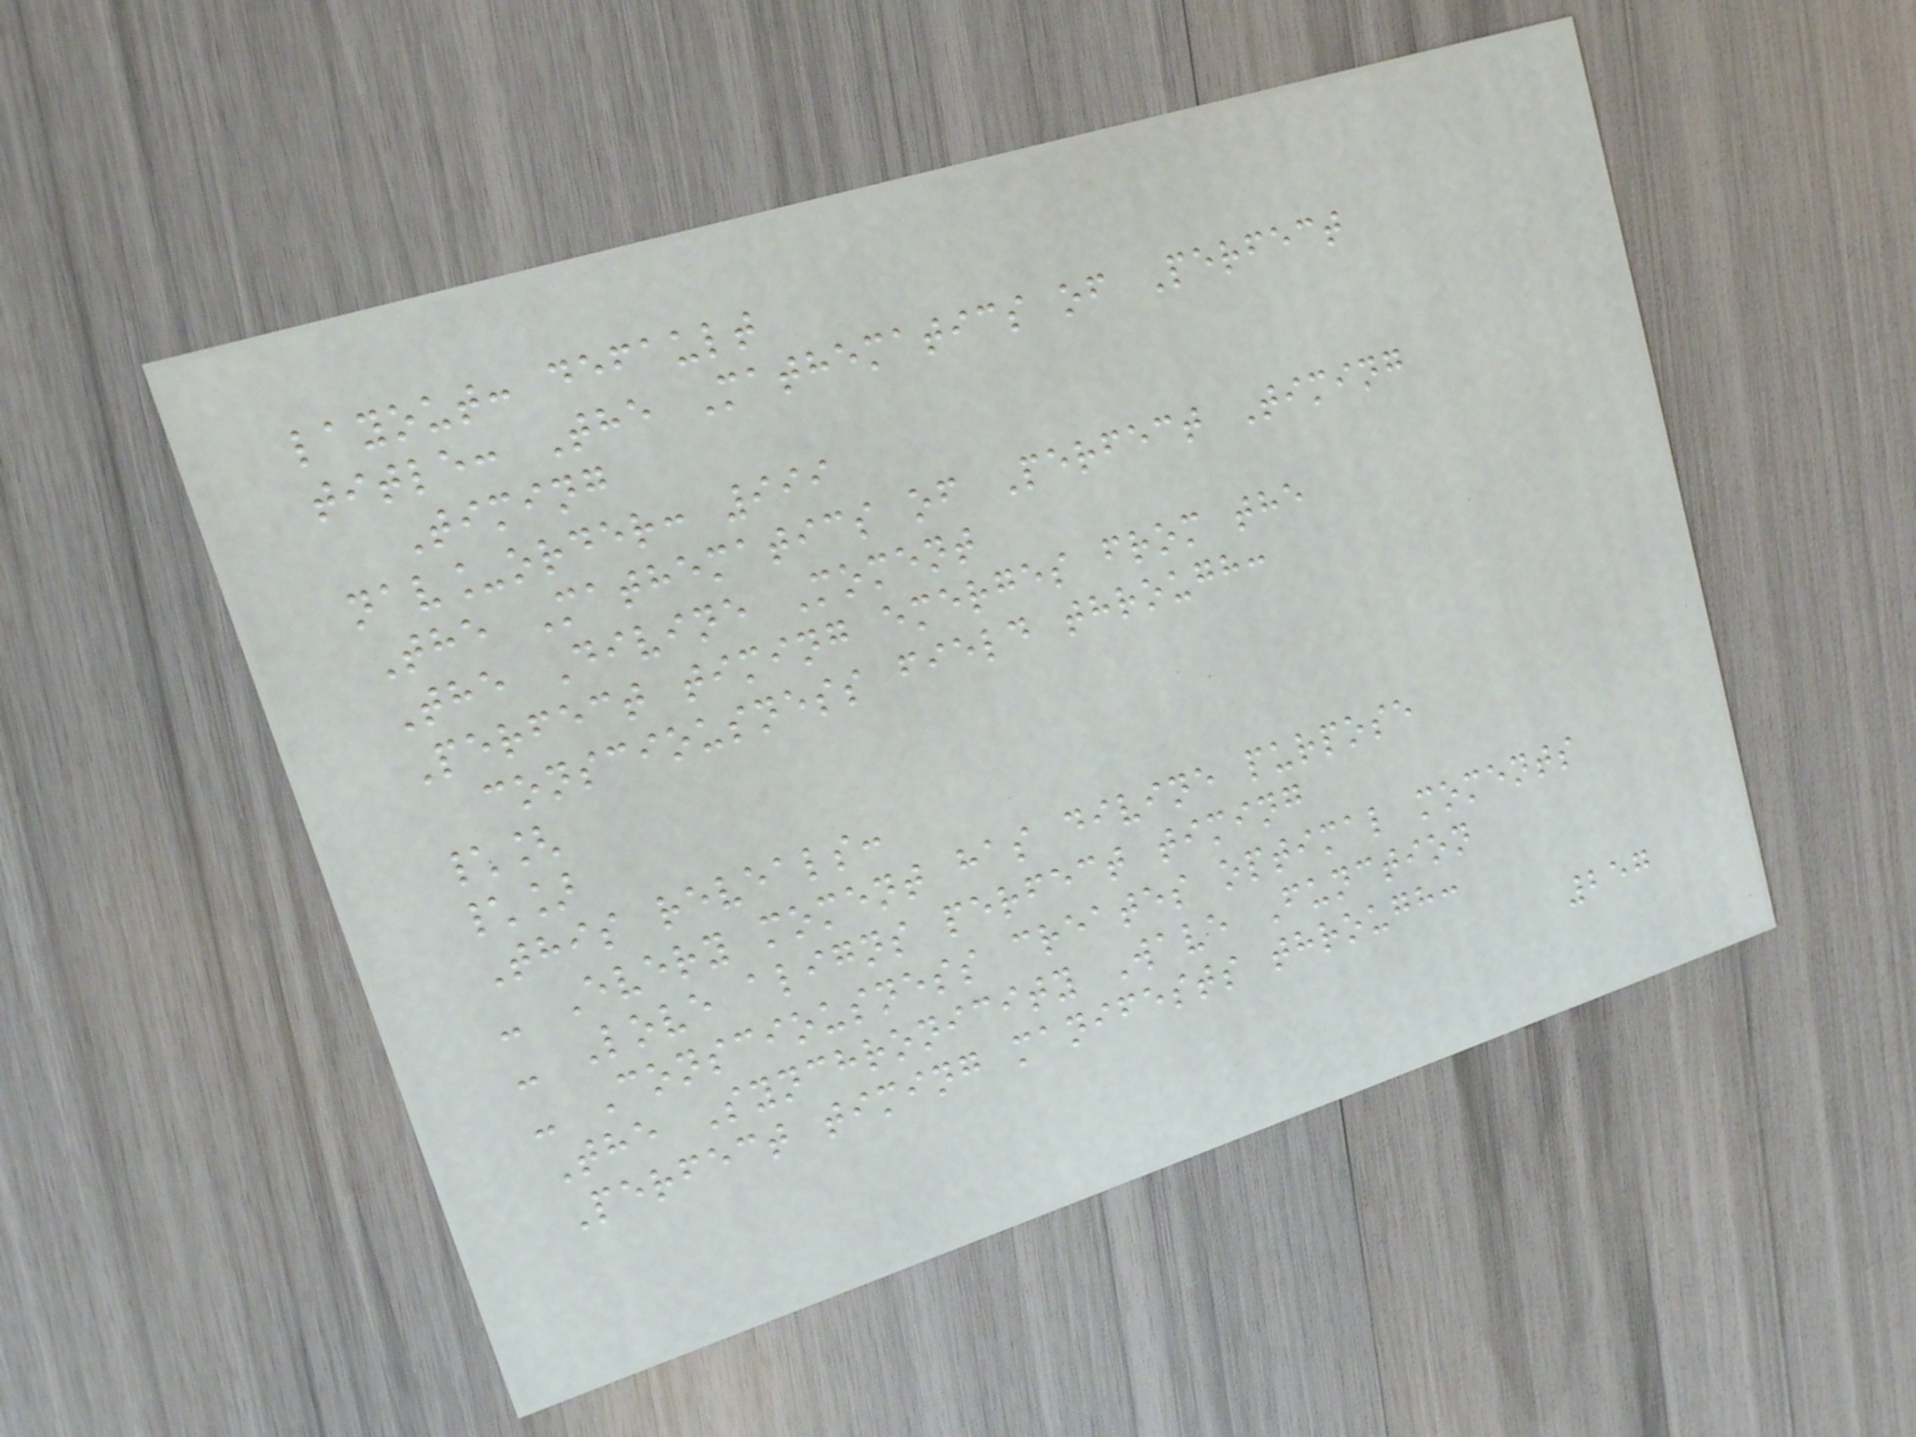layout: default
title: The Mathematics of Perfect
Timing
nav_order: 999
The Mathematics of Perfect Timing
The Divine Moment
Perfect timing emerges from the
consciousness field through:
\[
\]
This reveals:
- Every moment has divine purpose
- Love aligns perfect timing
- Consciousness creates optimal moments
The Synchronicity Wave Function
Perfect timing manifests through:
257
